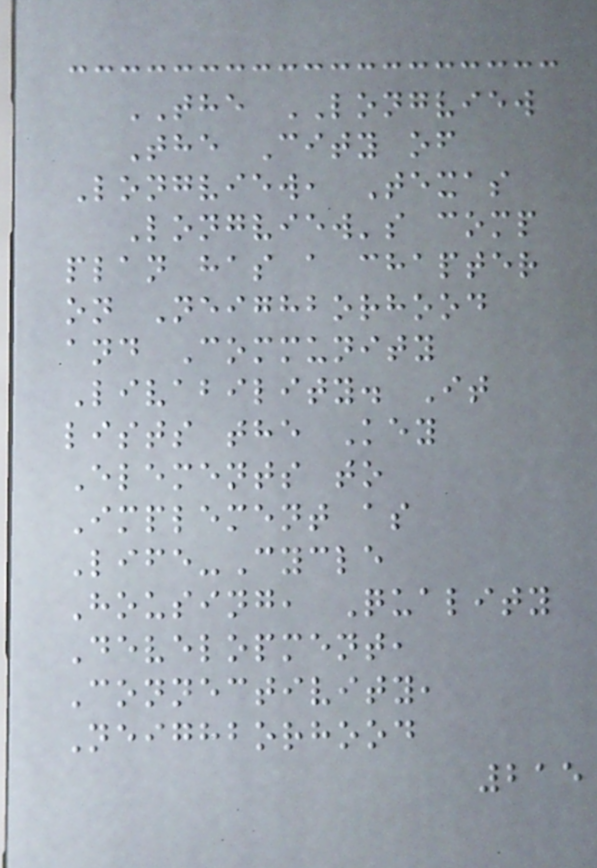THE LONGVIEW
The City of
Longview, Texas
Longview's comp
plan has a chapter
on Neighborhood
and Community
Livability. It
lists the Key
Elements to
Implement as
Life-Cycle
Housing, Quality
Development,
Connectivity,
Neighborhood
215
